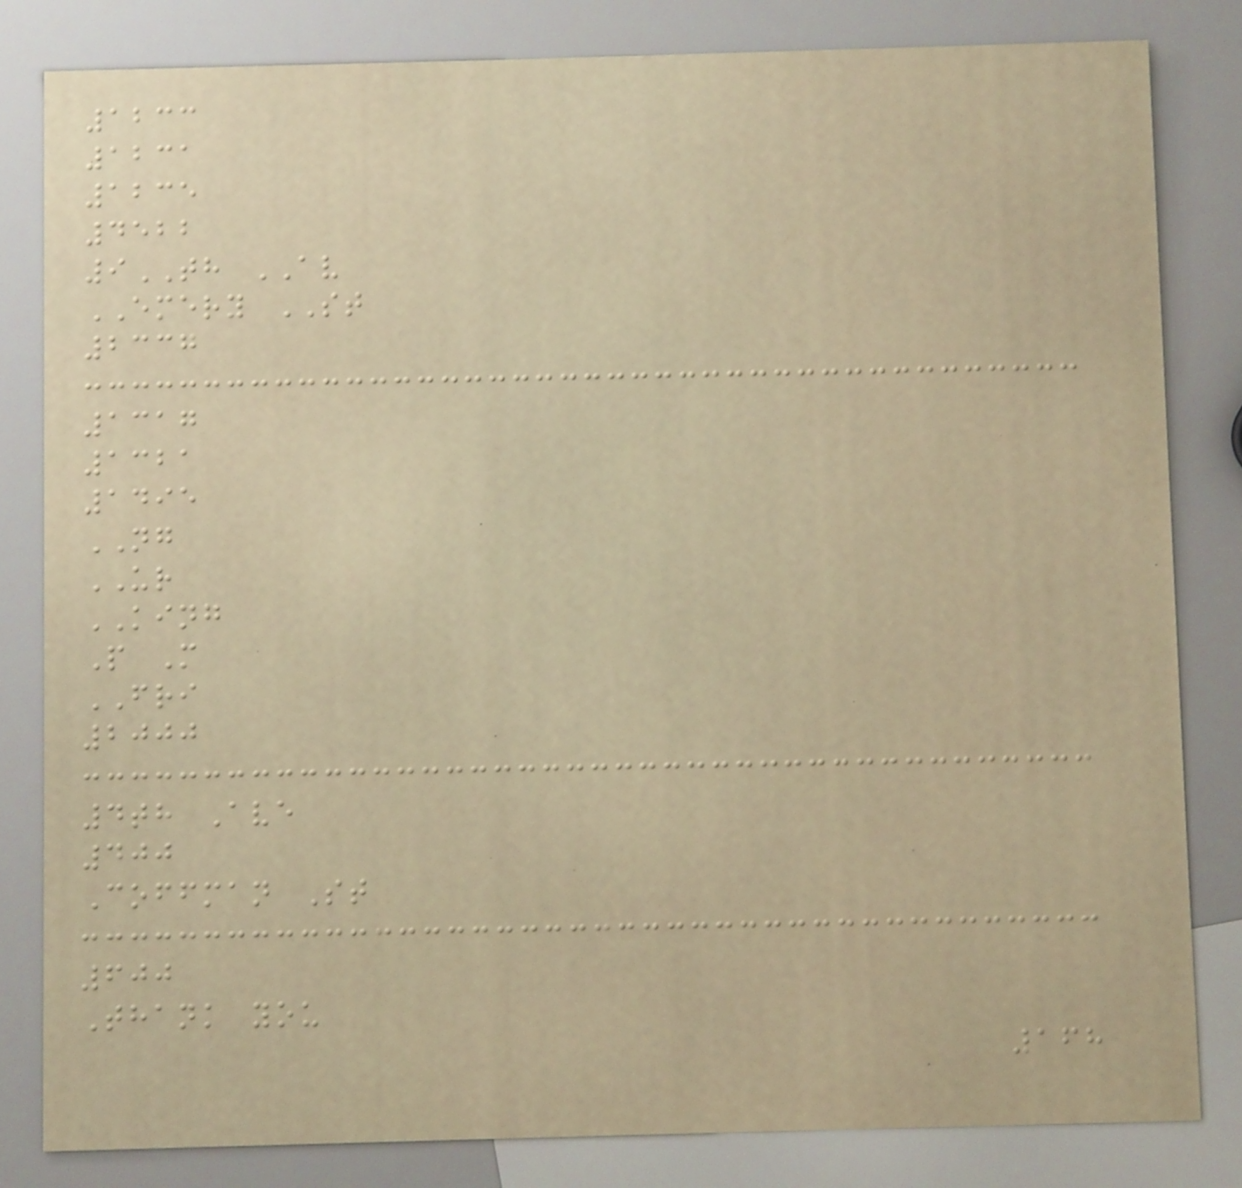1233
1231
1235
4522
9TH AV
EMERY ST
2337
1317
1321
1495
NG
UR
KING
P M
FRI
2000
4th Ave
400
Coffman St
600
Thank you
168
